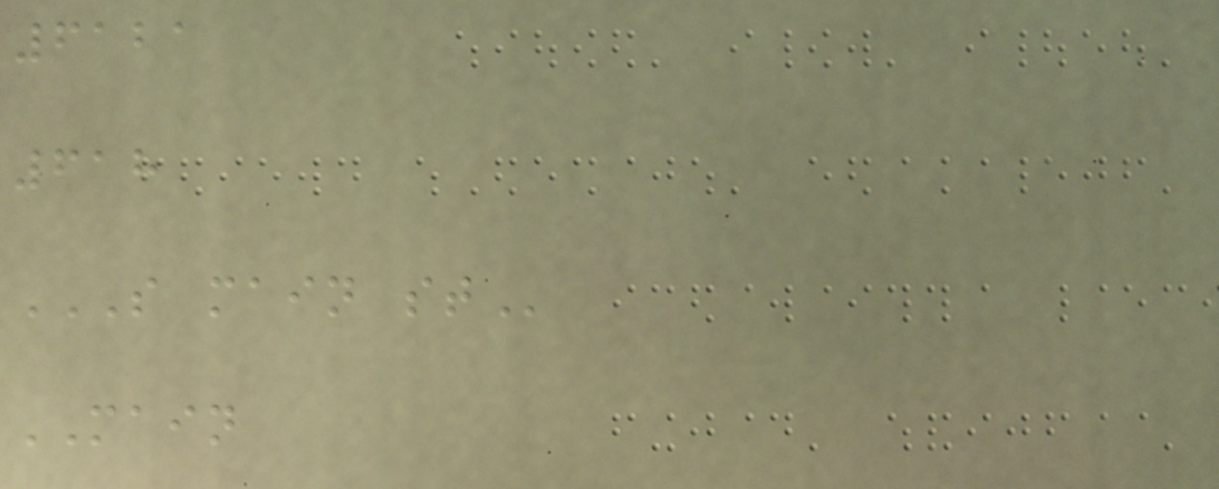6121
618
S MAIN ST
MAIN
